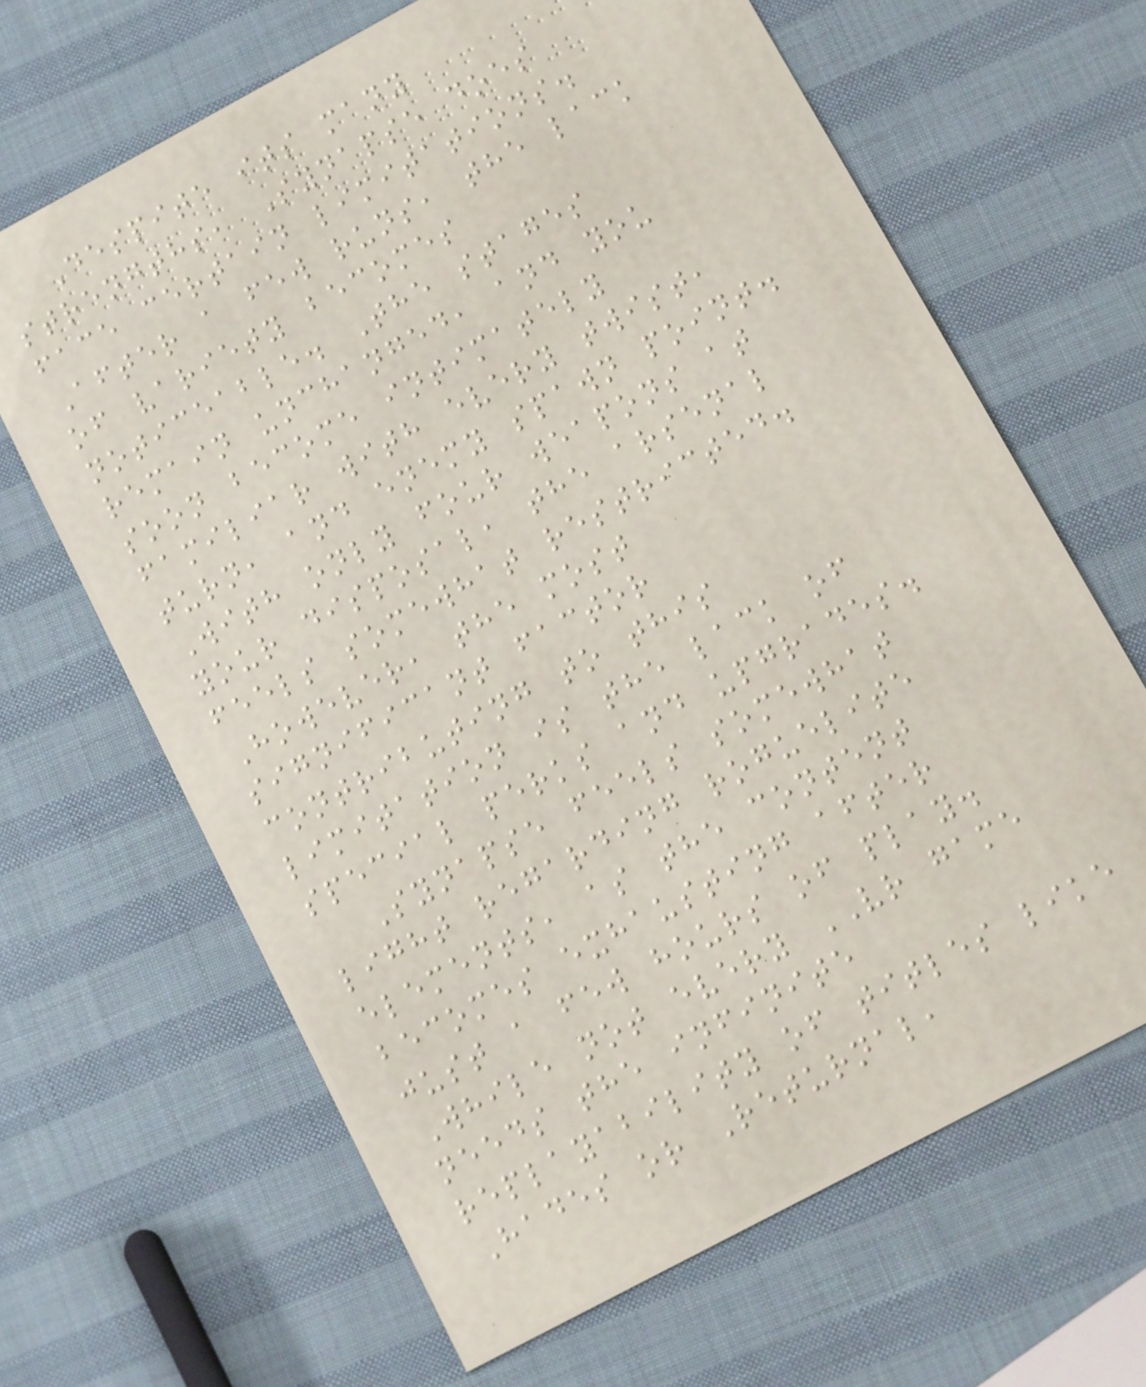Despite its many
strengths, Synapse does
face certain limitations.
After a few runs, the lack
of variety becomes
noticeable. The stages
remain unchanged, and you
soon become intimately
familiar with every twist,
turn, and enemy spawn point.
With only four weapons at
your disposal, the arsenal
feels somewhat restricted.
However, the most
significant factor
contributing to this
limitation is the lack of
special perks and upgrades.
Synapse feels somewhat
light regarding roguelite
elements, as the content
becomes exhausting after
just a few hours of play.
While not every VR game
needs the infinite
replayability of titles like
Hades or Returnal,
